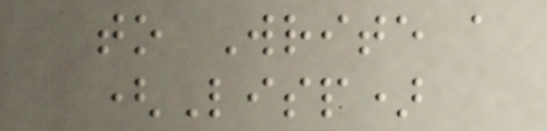to Write a
(Lisp)
